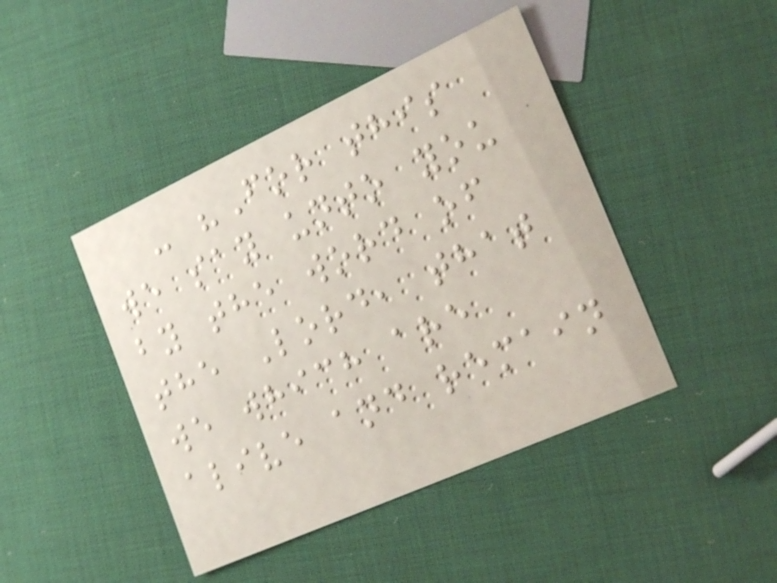- "For this
we say unto you
by the word of
the Lord, that
we which are
alive and remain
